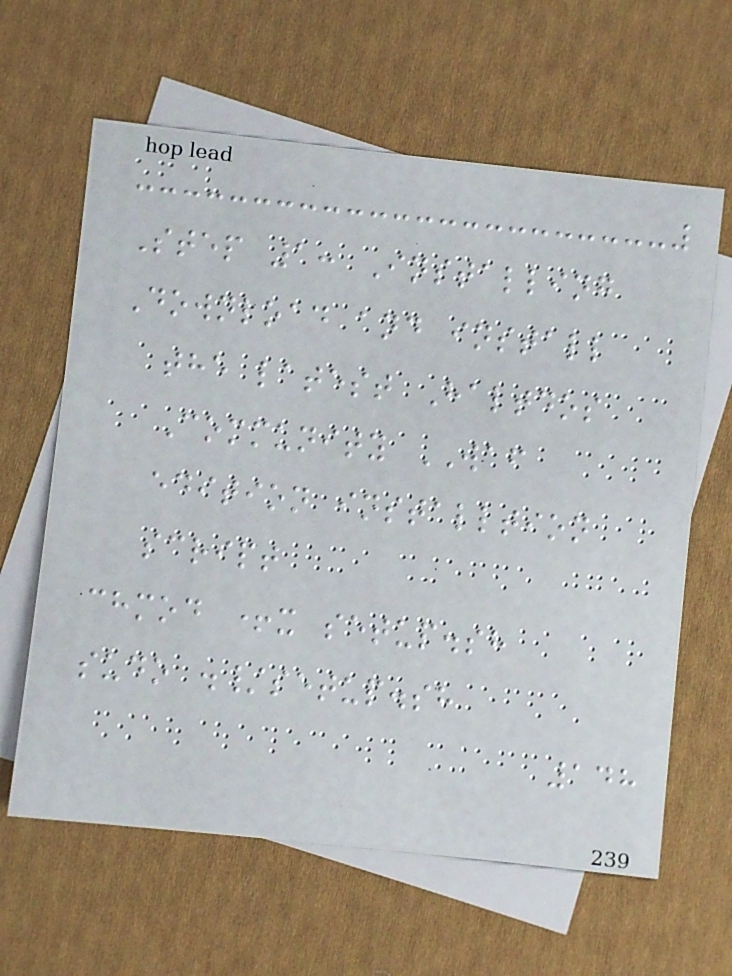Step 1: Installing
Download and install
the latest Haltdos
Community WAF
edition installtion
script
chmod +x setup.sh
sudo ./setup.sh
148
